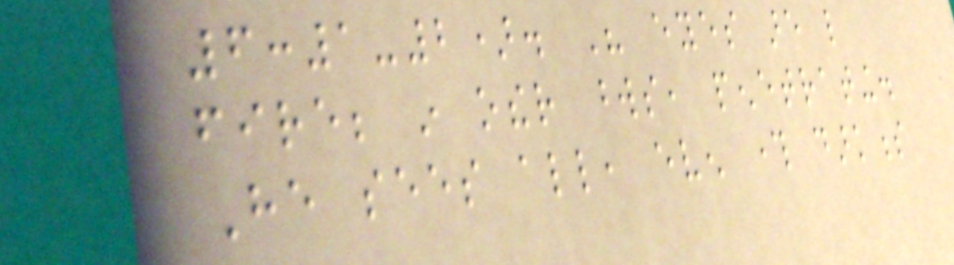6:1-2). His eyes are like
fire; in other words, penetrating.
He sees all, even through darkness
